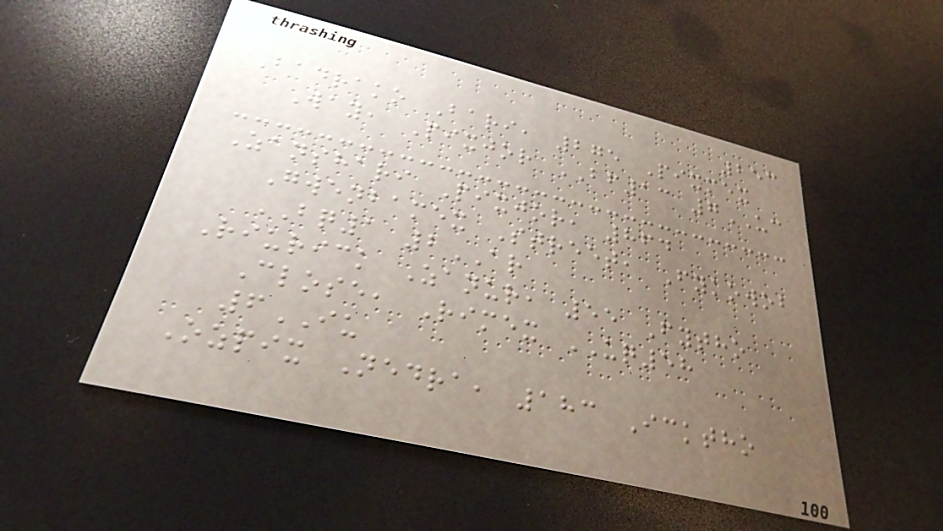253
Badrako Bari, 275 Pixmex
Way, Pixjor BF13 7UC
Zanshari Pixjor, 864
Gwenbamex Street, Fykowob
BQ1 2AR
Riurick Zanur, 55 Fytho
Close, Rimex UQ58
6IU
Ozpix Nedra, 183 Icktho
